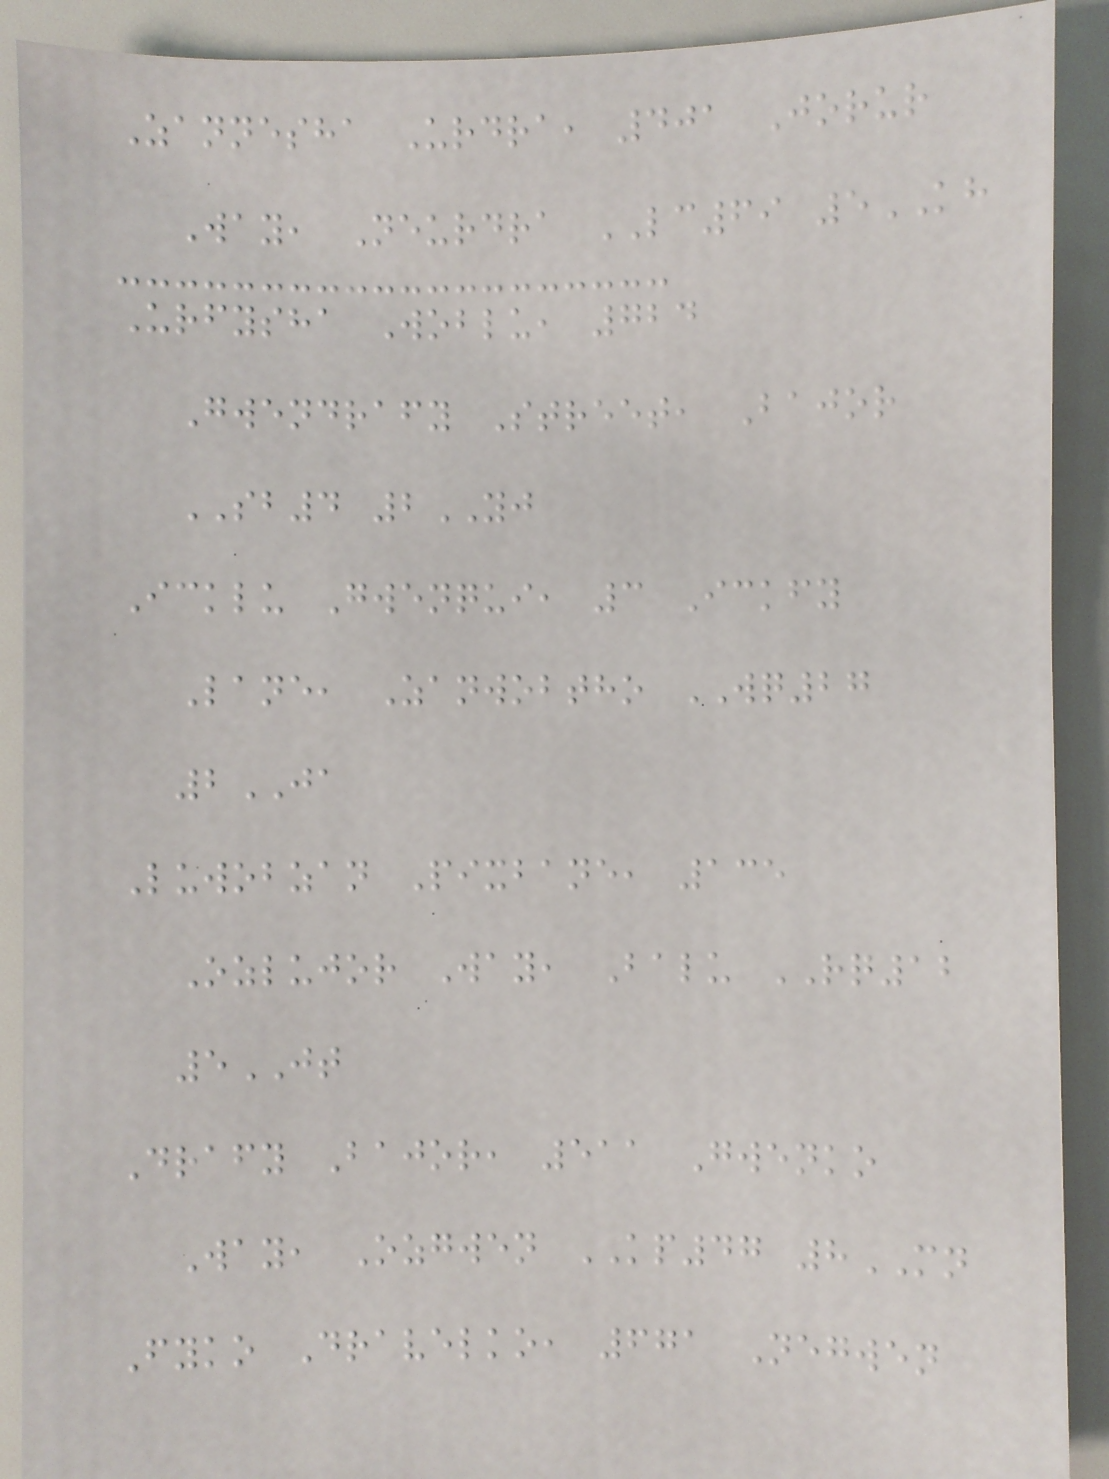Zannesha Urdra, 401 Jorur
Way, Neurdra LC69 5KH
Urfysha Woblu, 724
Gwendrafy Street, Bajor
SB4 2YJ
Icklu Gwenqui, 3 Ickfy
Lane, Zanwobtho WQ27
2JA
Luwobzan Pixbane, 135
Ozlujor Way, Balu RQ12
5JT
Drafy Bajor, 511 Gwenko
Way, Ozgwen KP47 8MN
Fyko Dravelko, 671 Negwen
